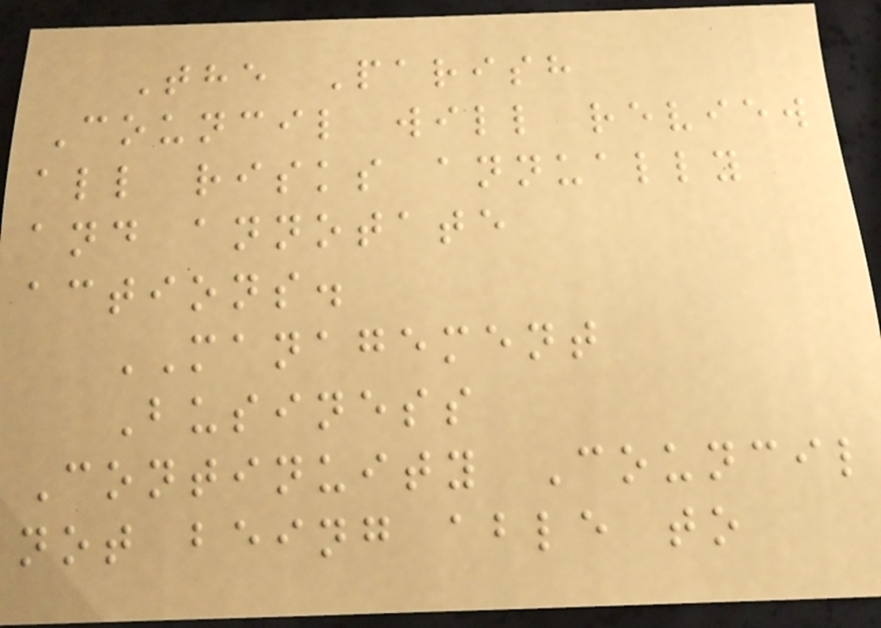The Parish
Council will review
all risks annually
and annotate
actions.
MANAGEMENT
Business
Continuity Council
not being able to
